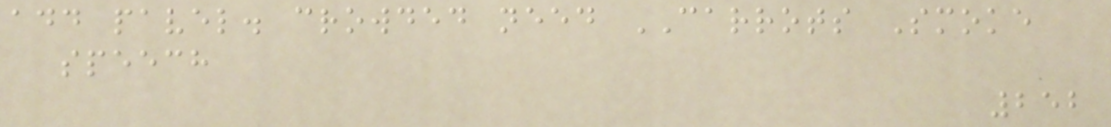add pavel. crowded need CARROTS Smoke
speech
252
